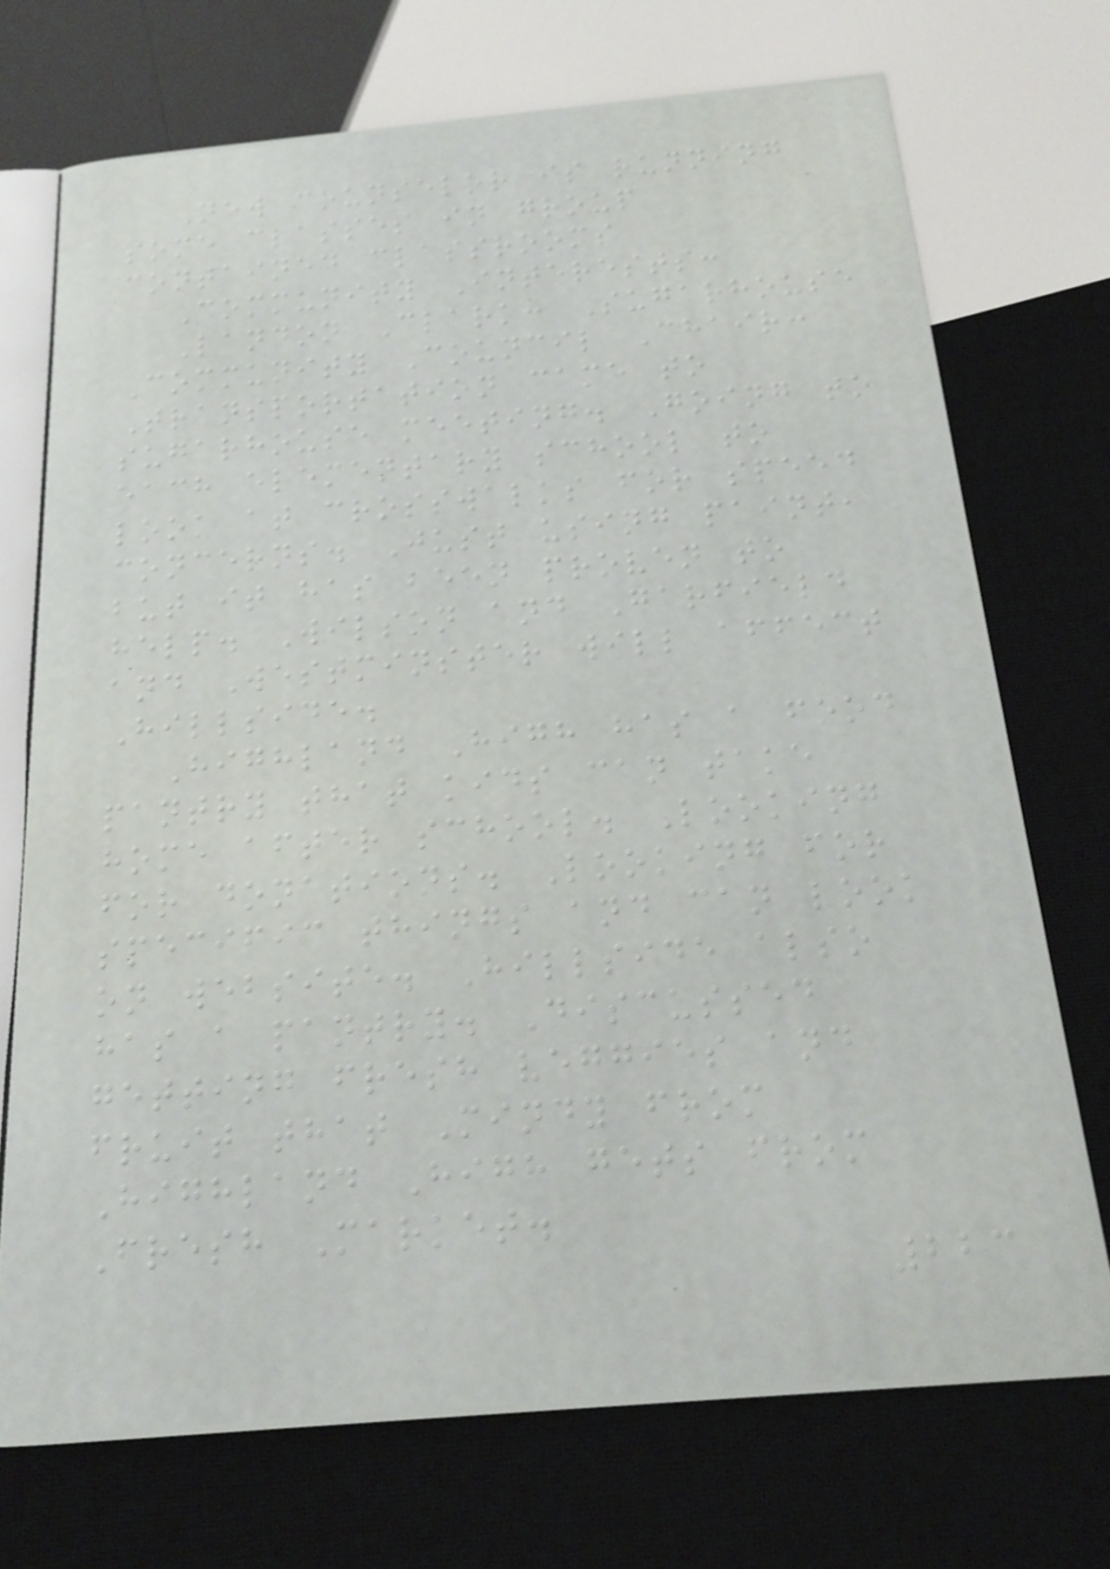New counselor is running
some classes in group
contained classrooms
Community Interests:
Landon Clark: Sugarhouse
Community Council Chair:
Transportation came to
sugarhouse meeting. Going to
each elementary school to
look at crosswalks for speed
concerns. Just using paint,
but it has been proven to
help. Wilson and Garfield
and Westminster will affect
Hillside.
Highland High has a food
pantry that kids can take
home after school. Looking
for donations. Looking for
specific things and can look
on website. Hillside also
has a pantry. Discussed
getting fresh veggies and
fruit that Mindy from
Highland High gets from
Fresh Market.
223
